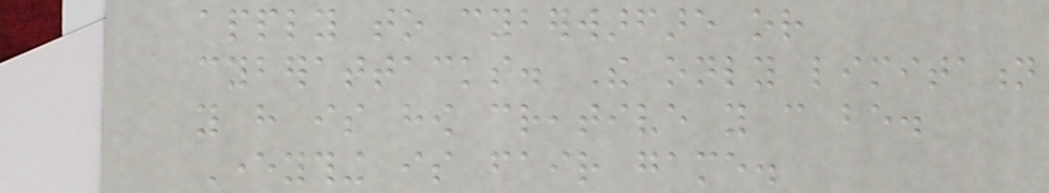apply to cyberwarfare or
cyberattacks. The only limitation
you have is how creative you can be.
Everything is fair game.
